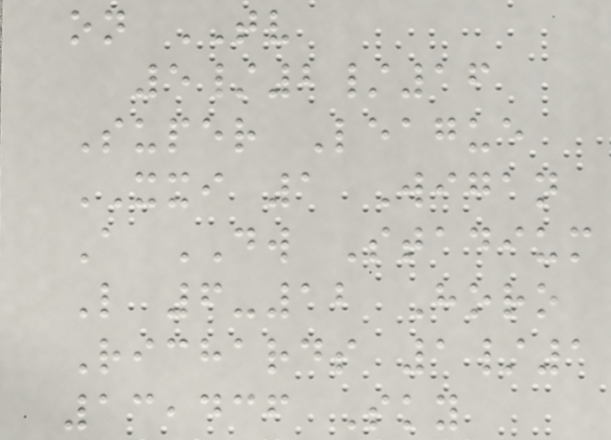on TV
5/2/16
Super League
XXI 1 Wigan
A DW Stadium
L 6-12 Horo
Richards 1/1
13,436 Sky
